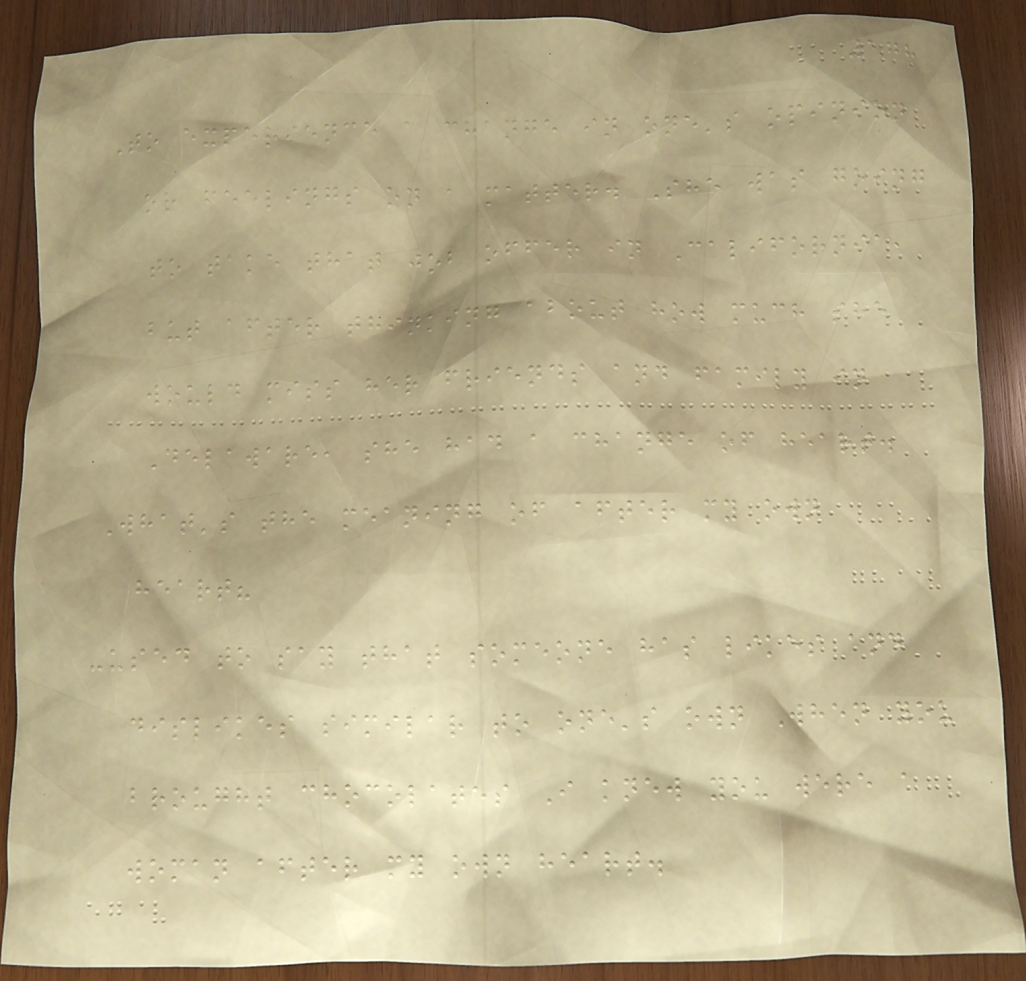178
To experience a change in one's opinion
or feelings on a matter. She was going
to take that job offer in California,
but after thinking about how much she
would miss her friends and family in
Delaware, she had a change of heart.
What's the meaning of after my own
heart?
-used to say that someone has likes and
dislikes similar to one's own When you
brought chocolates I knew you were a
woman after my own heart.
